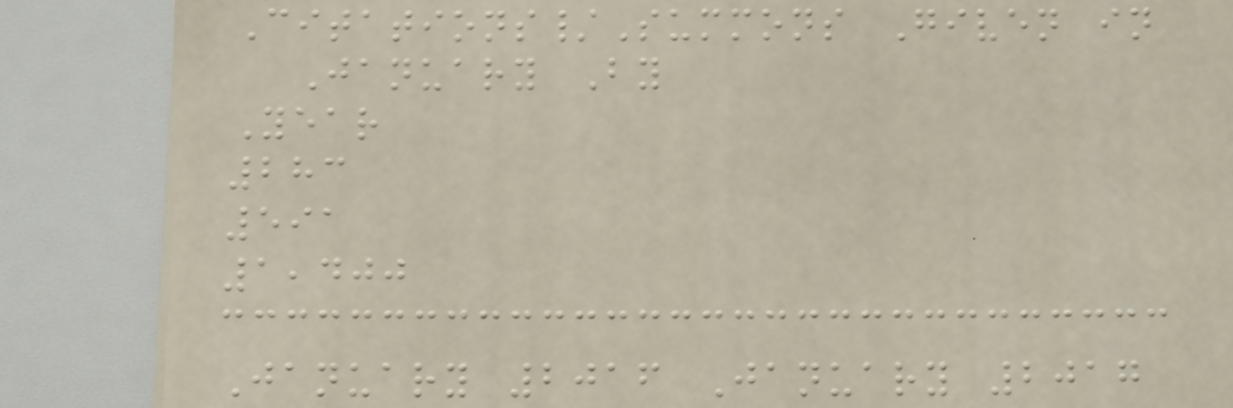Citations/Summons Given in
January By
Year
283
591
1,400
January 2016 January 2017
